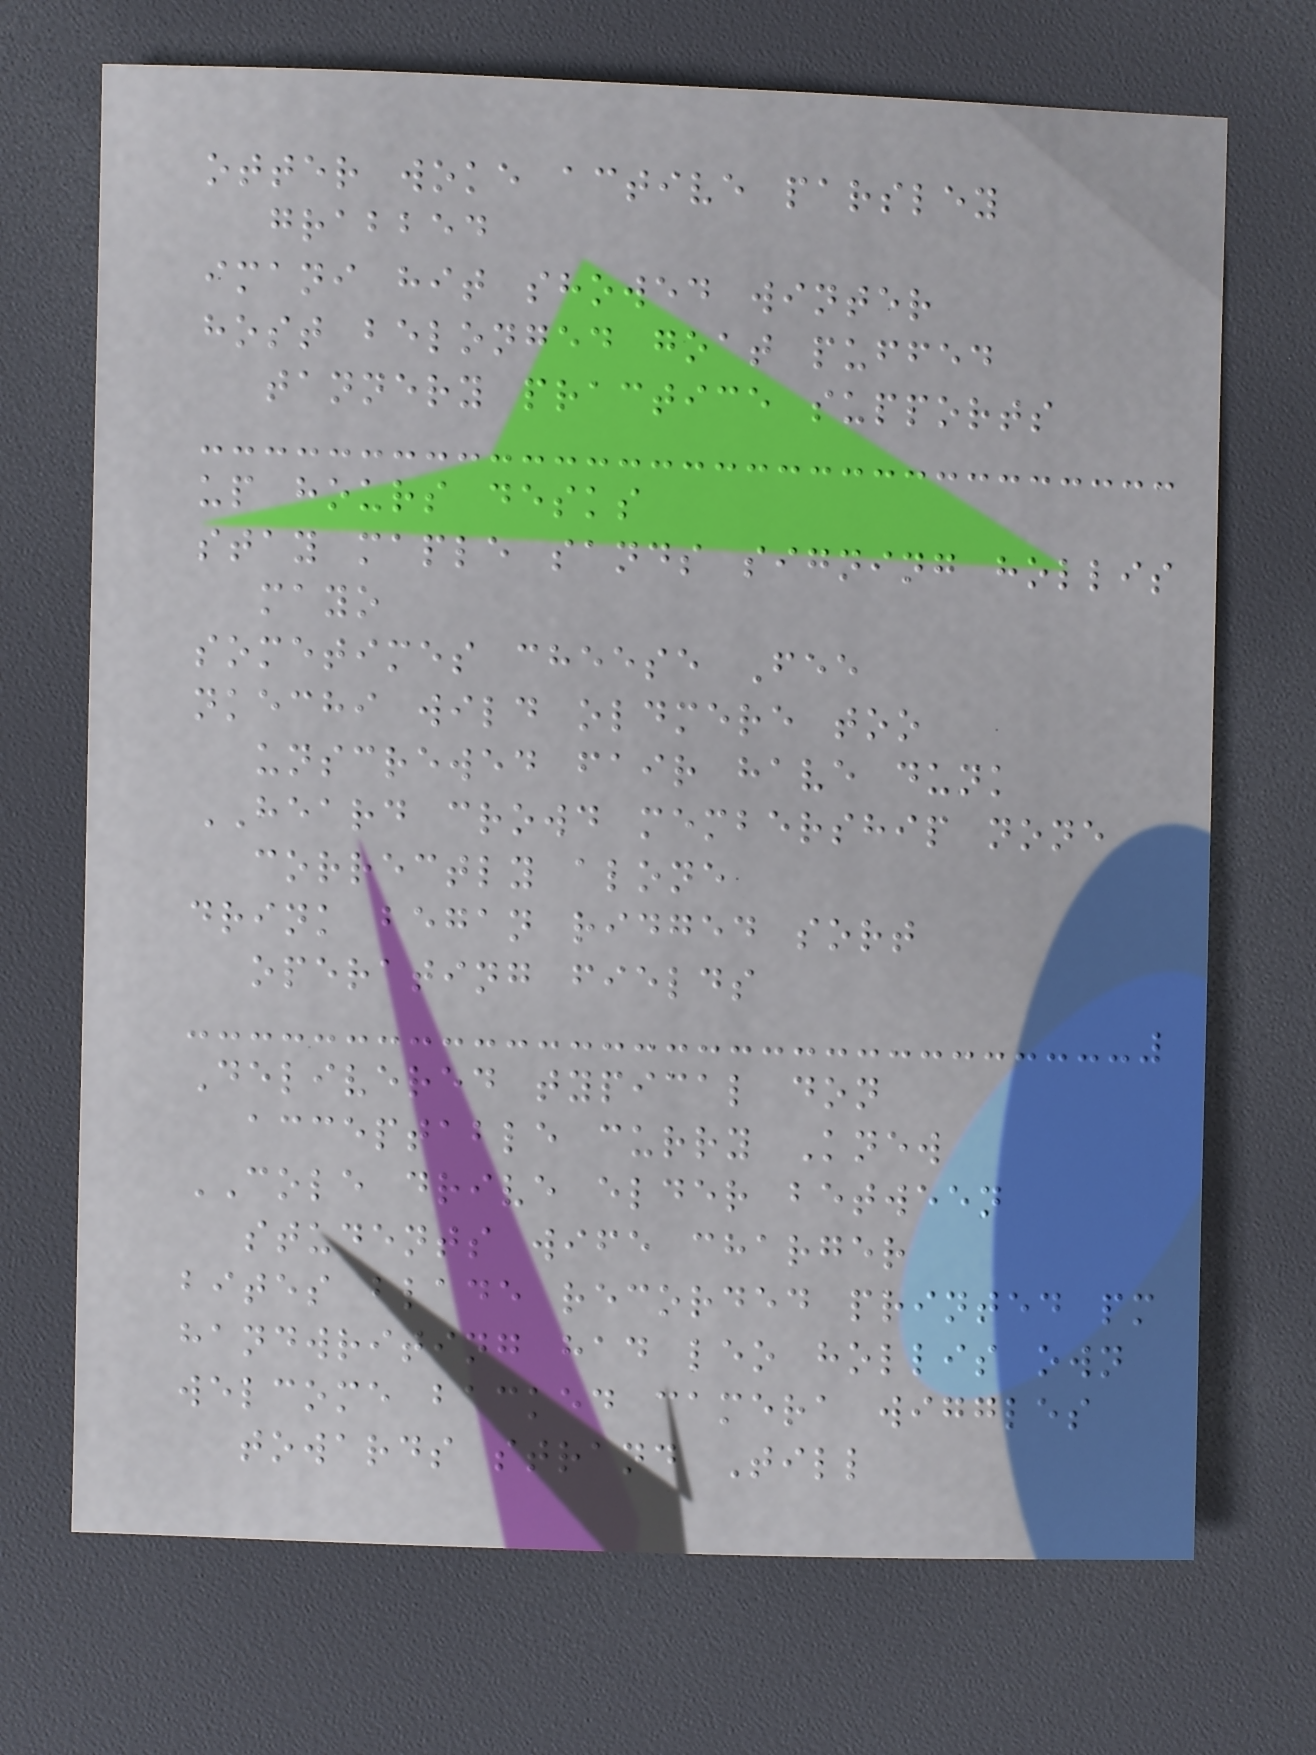otter woke active parsley
grabbed
imani hit showed winter
host belonged goat puffed
tannery practice supports
up hours desks
stay maple sands signing hollis
mayo
sometimes cheese Fee
nkechi wild oldmere too
unscrewed fair have dunk
HEARD crowd membership none
correctly alone
drink began ridged sort
operating fields
Delivered typical don
acceptable curry Knew
COLE drive elder between
students wife charger
bites blade recorded printed pm
handwriting had leo hollis own
welcome backed camera wiggles
towards strand Till
